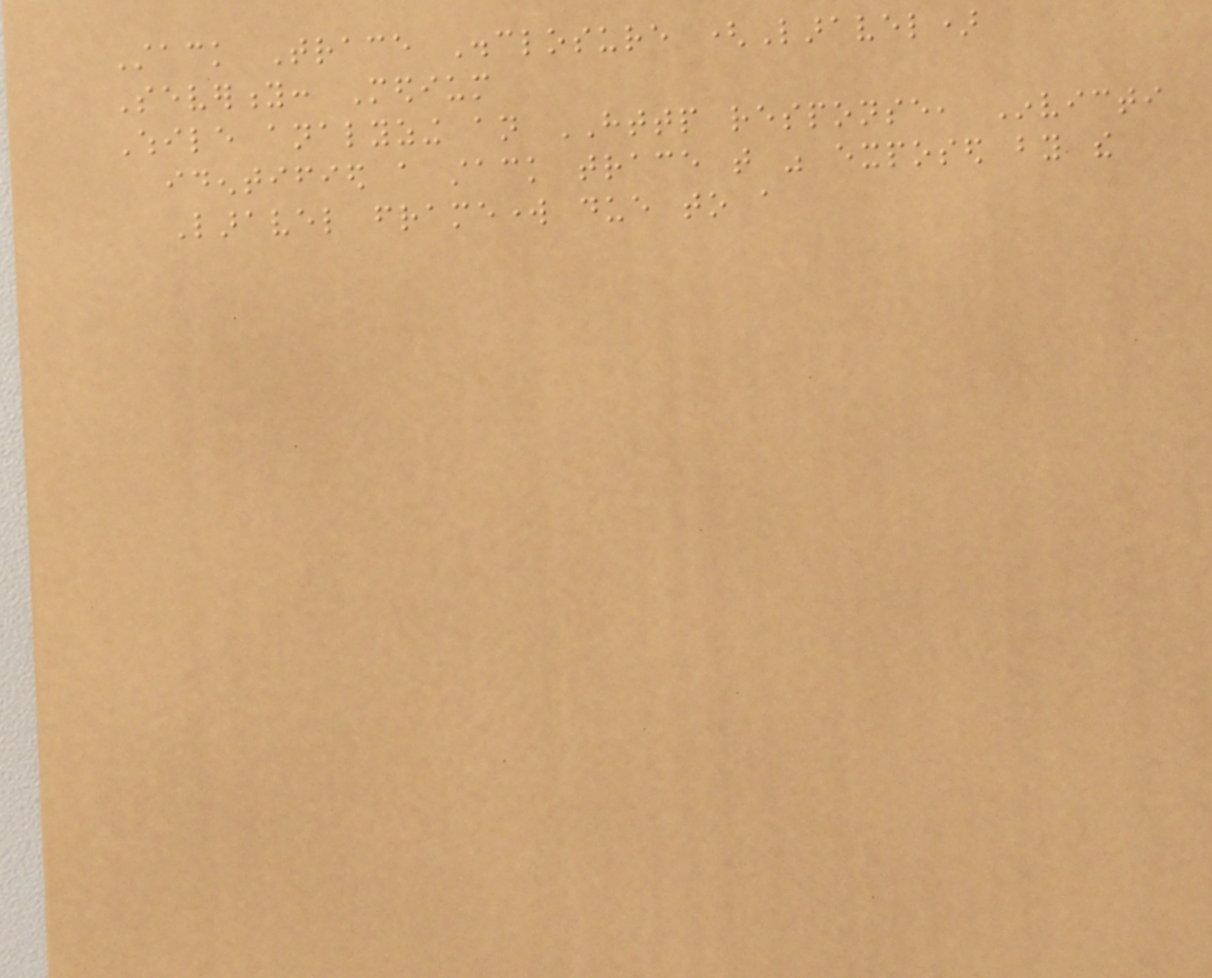Stack Trace Disclosure (Laravel)
Severity: Medium
While analyzing an HTTP response, Invicti
identified a stack trace that was exposed by the
Laravel framework due to a
